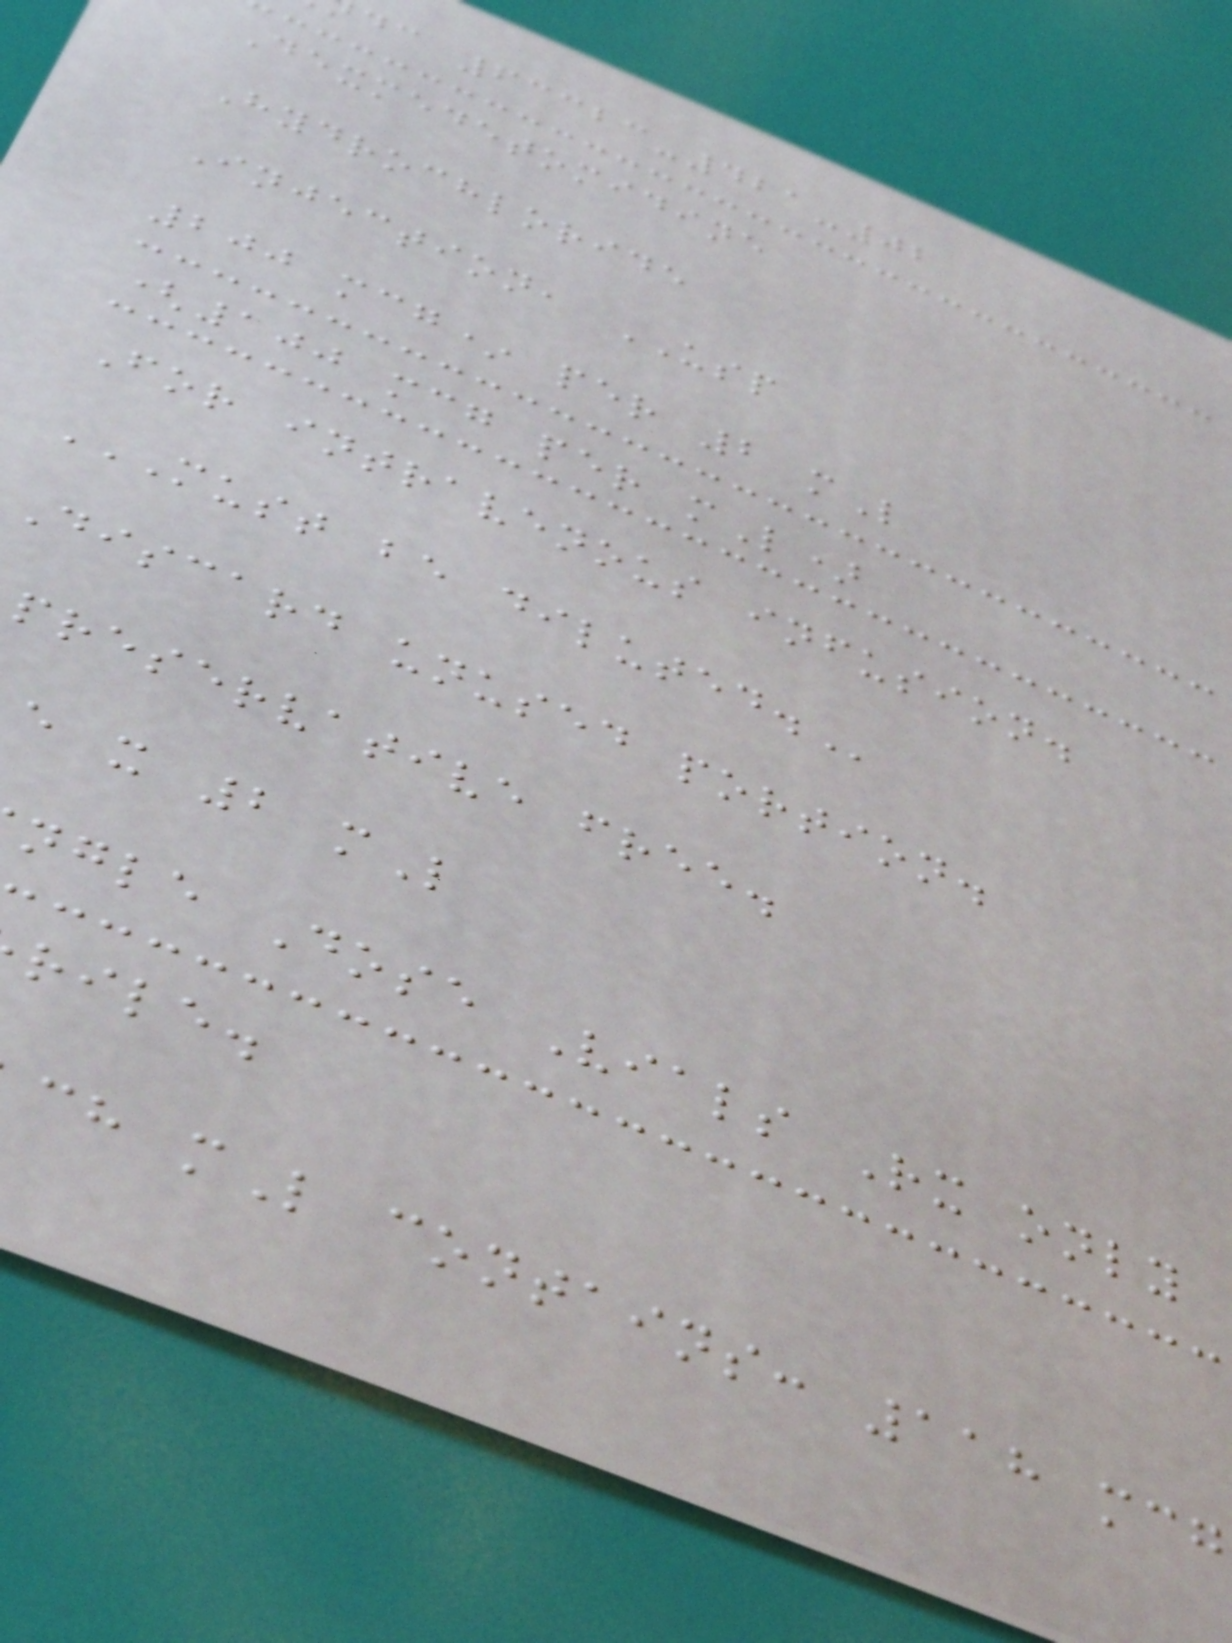dc 63323-421-02
Dexmedetomidine
Hydrochloride
Injection, USP
200 mcg* per 2 mL
(100 mcg per mL)
For intravenous infusion.
MUST BE DILUTED.
Discard unused portion.
preservative free.
e x 2 mL
ngle Dose Vials Rx only
rile.
ch mL contains: 118 mcg
